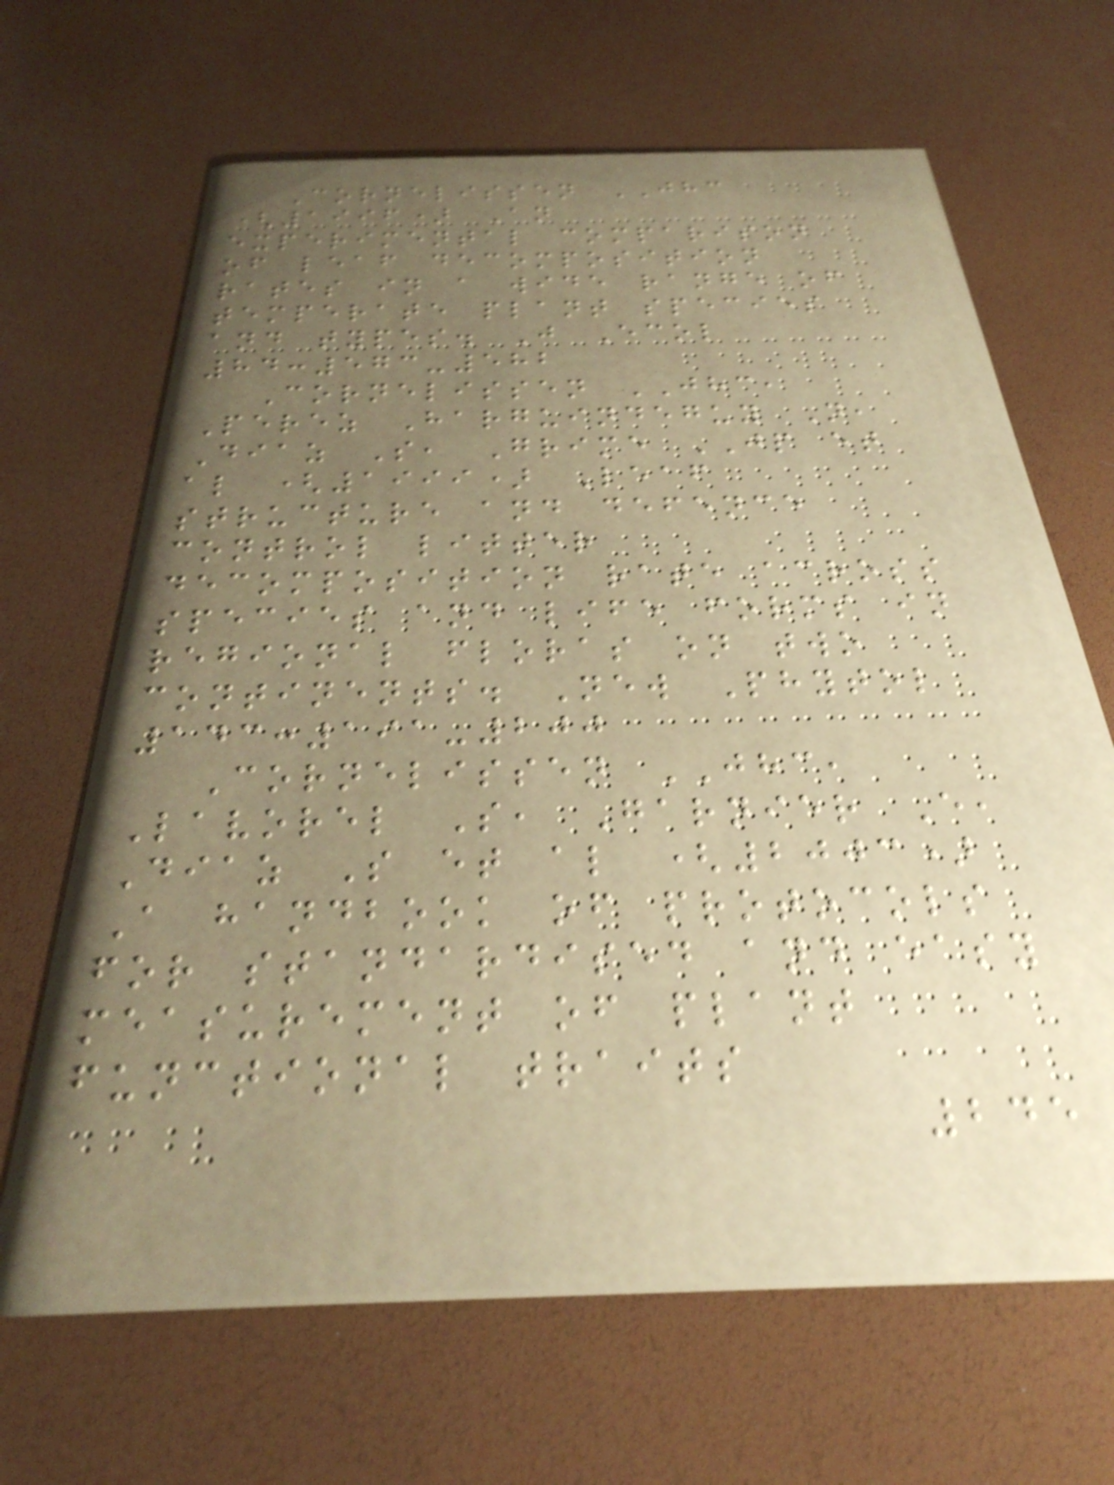Cornelissen JHC
(1996) An
experimental comparison
of leaf decomposition
rates in a wide range of
temperate plant species
and types. J Ecol
84:573-582
Cornelissen JHC,
Perez Harguindeguy N,
Diaz S, Grime JP et
al (1999) Leaf
structure and defence
control litter
decomposition rate across
species and life forms in
regional floras on two
continents. New Phytol
143:191-200
Cornelissen JHC,
Lavorel S, Garnier E,
Diaz S et al (2003)
A handbook of protocols
for standardised and easy
measurement of plant
functional traits
245
